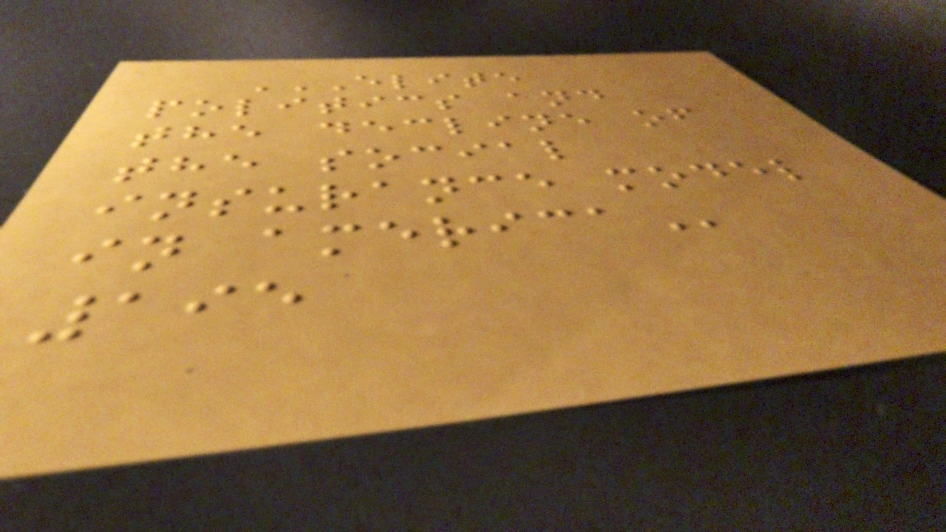ELITE
POLITICS AND
THE DECLINE OF
THE SOCIAL
INSURANCE MODEL
IN AMERICA
195
